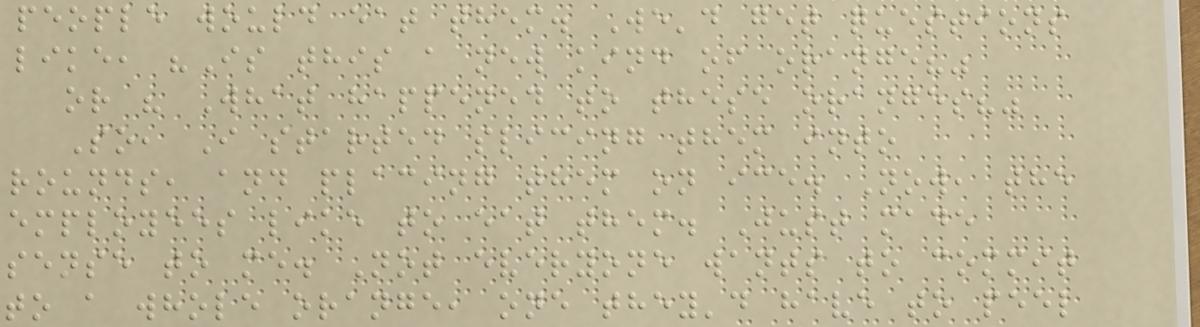people would eat them. We'd get questions
like, "Is this a new kind of orange?"
or " What happened to these oranges?"
So, I started slicing them into
rounds, and placing them on ice. Now, the
employees like to eat them. Just made
sense to me. Not everyone wants to commit
to a whole orange, one they'd have to peel
